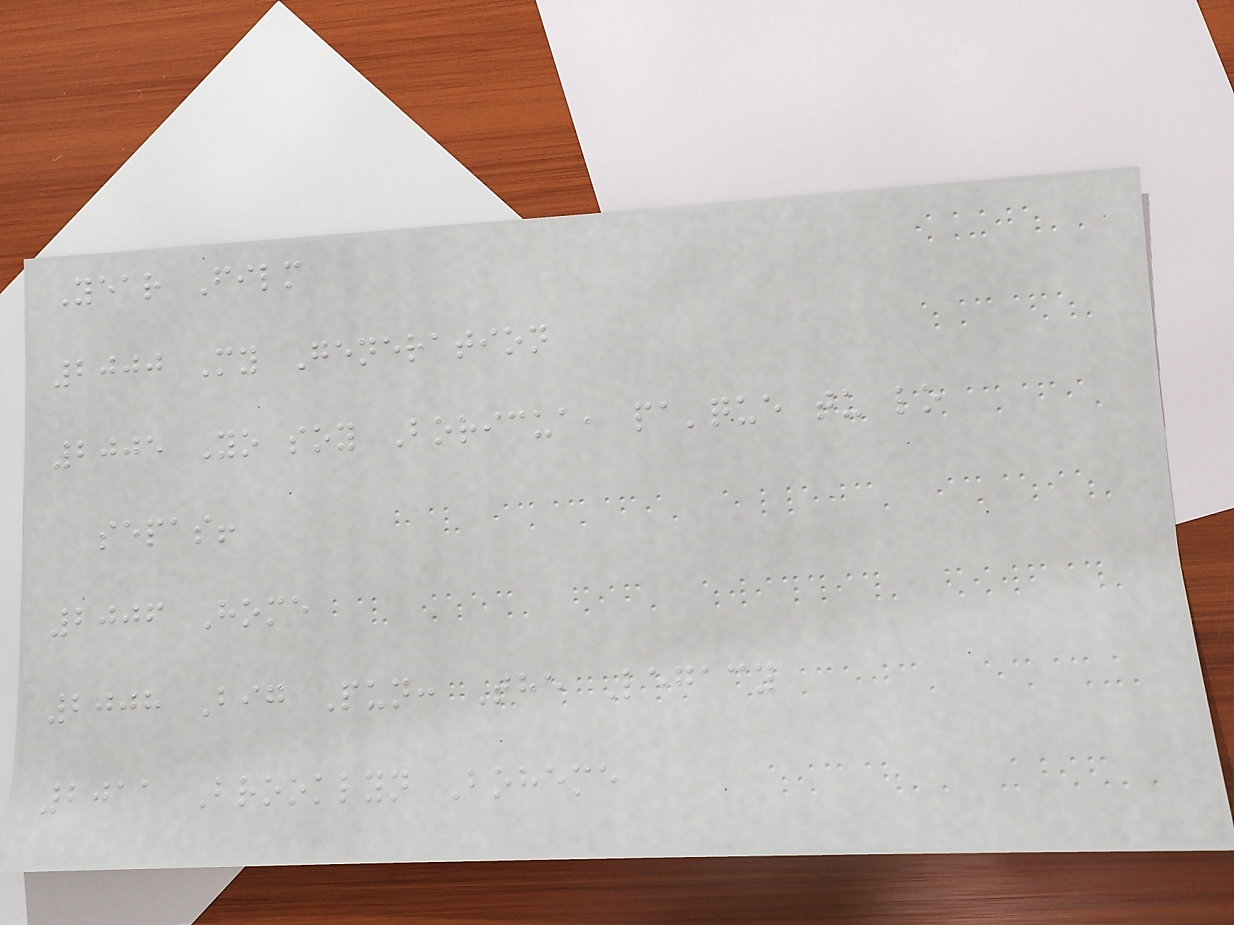Year Film
2000 My Generation
2005 Yo soy Boricua, pa'que tu lo
sepas!
2006 Home
2008 Big Pun: The Legacy
2011 Brooklyn Boheme
